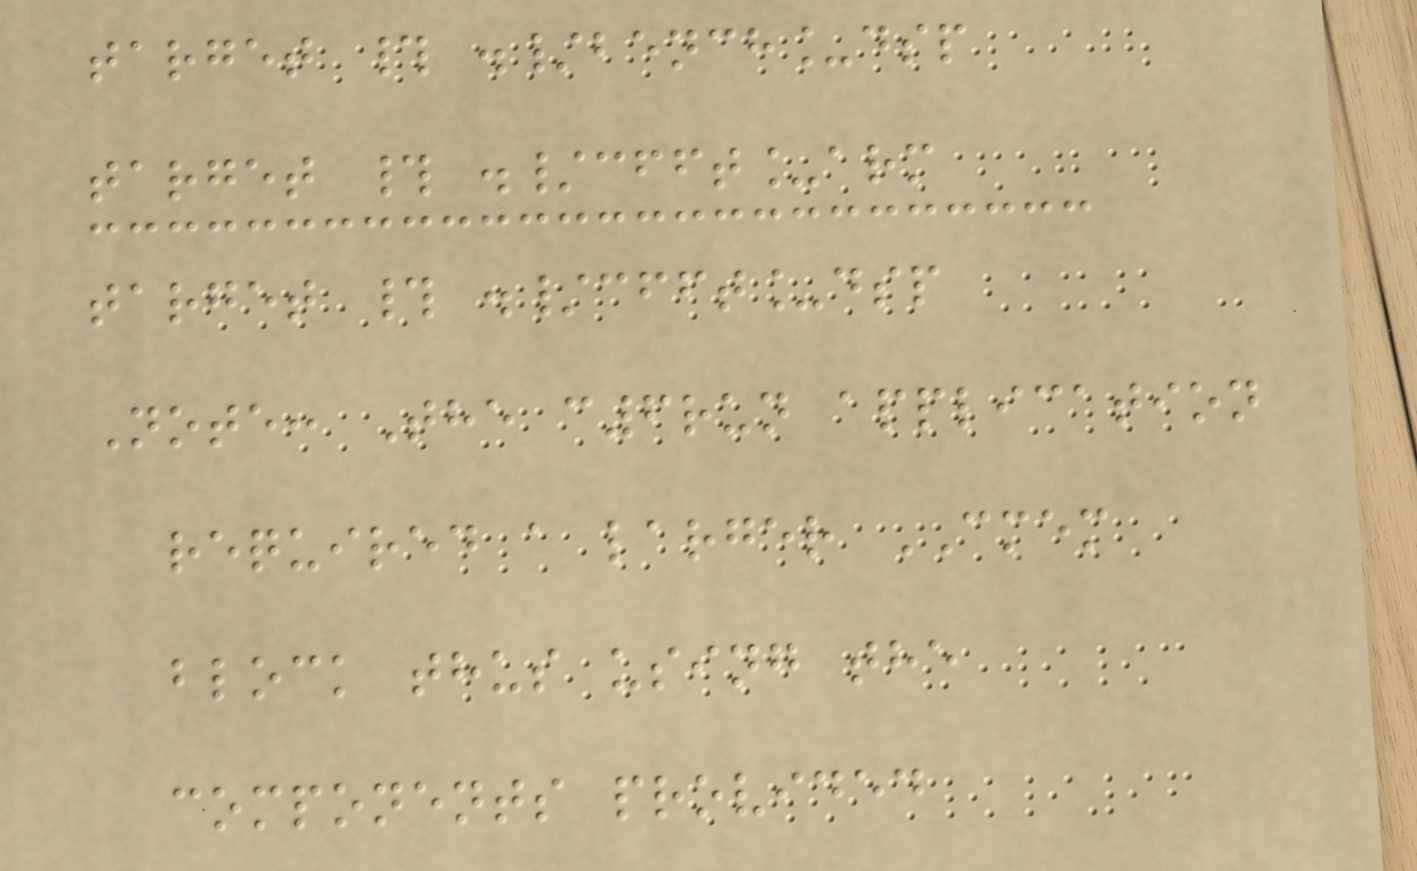target # ./bench_dsp
target # ./cfft_arm
target # ./cfft_dsp
Note: The c6run application
required a larger CMEM
block thus using the
components provided
